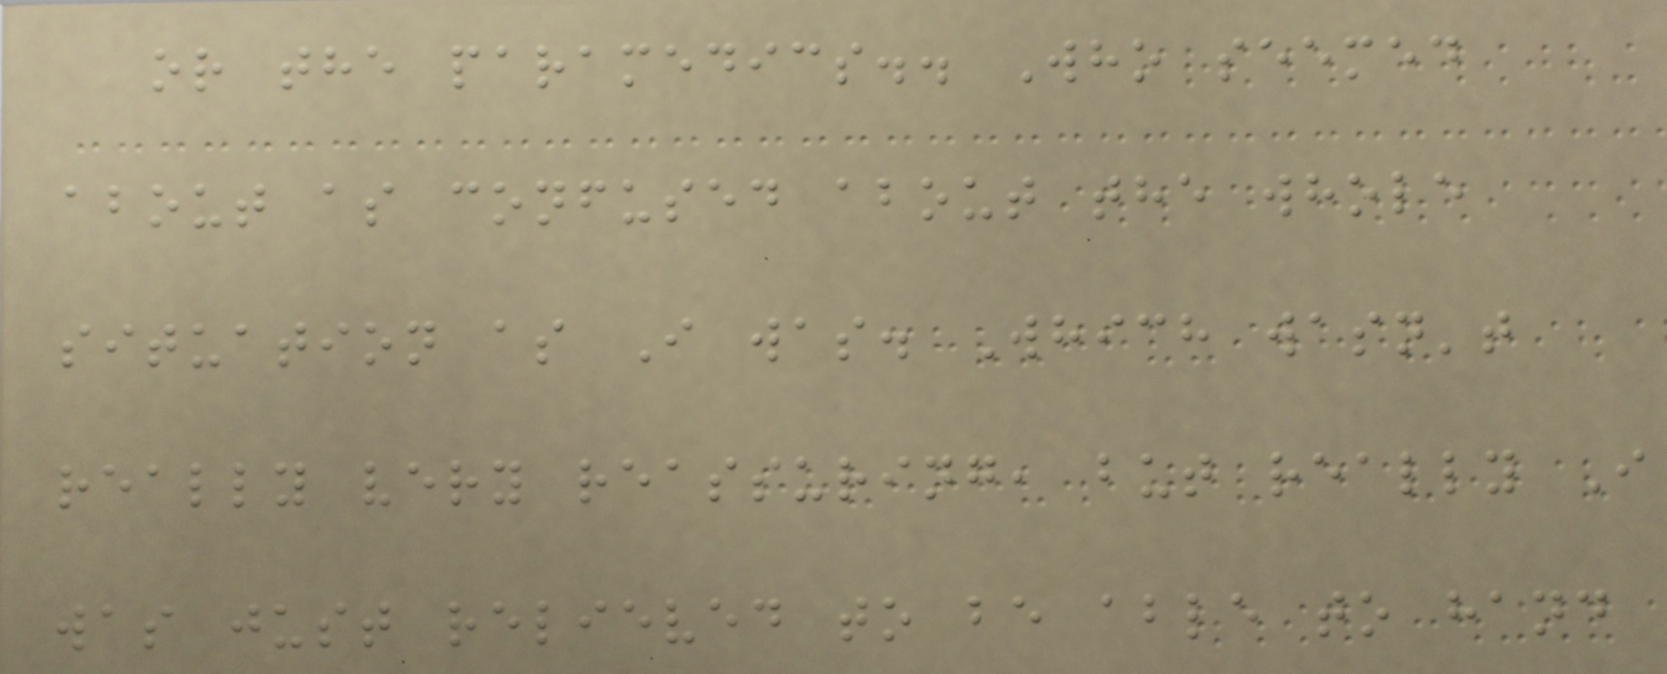or the paramedics.. Who seemed
about as confused about the whole
situation as I was. Which wasn't
really very reassuring, but really I
was just relieved to be able to hand
